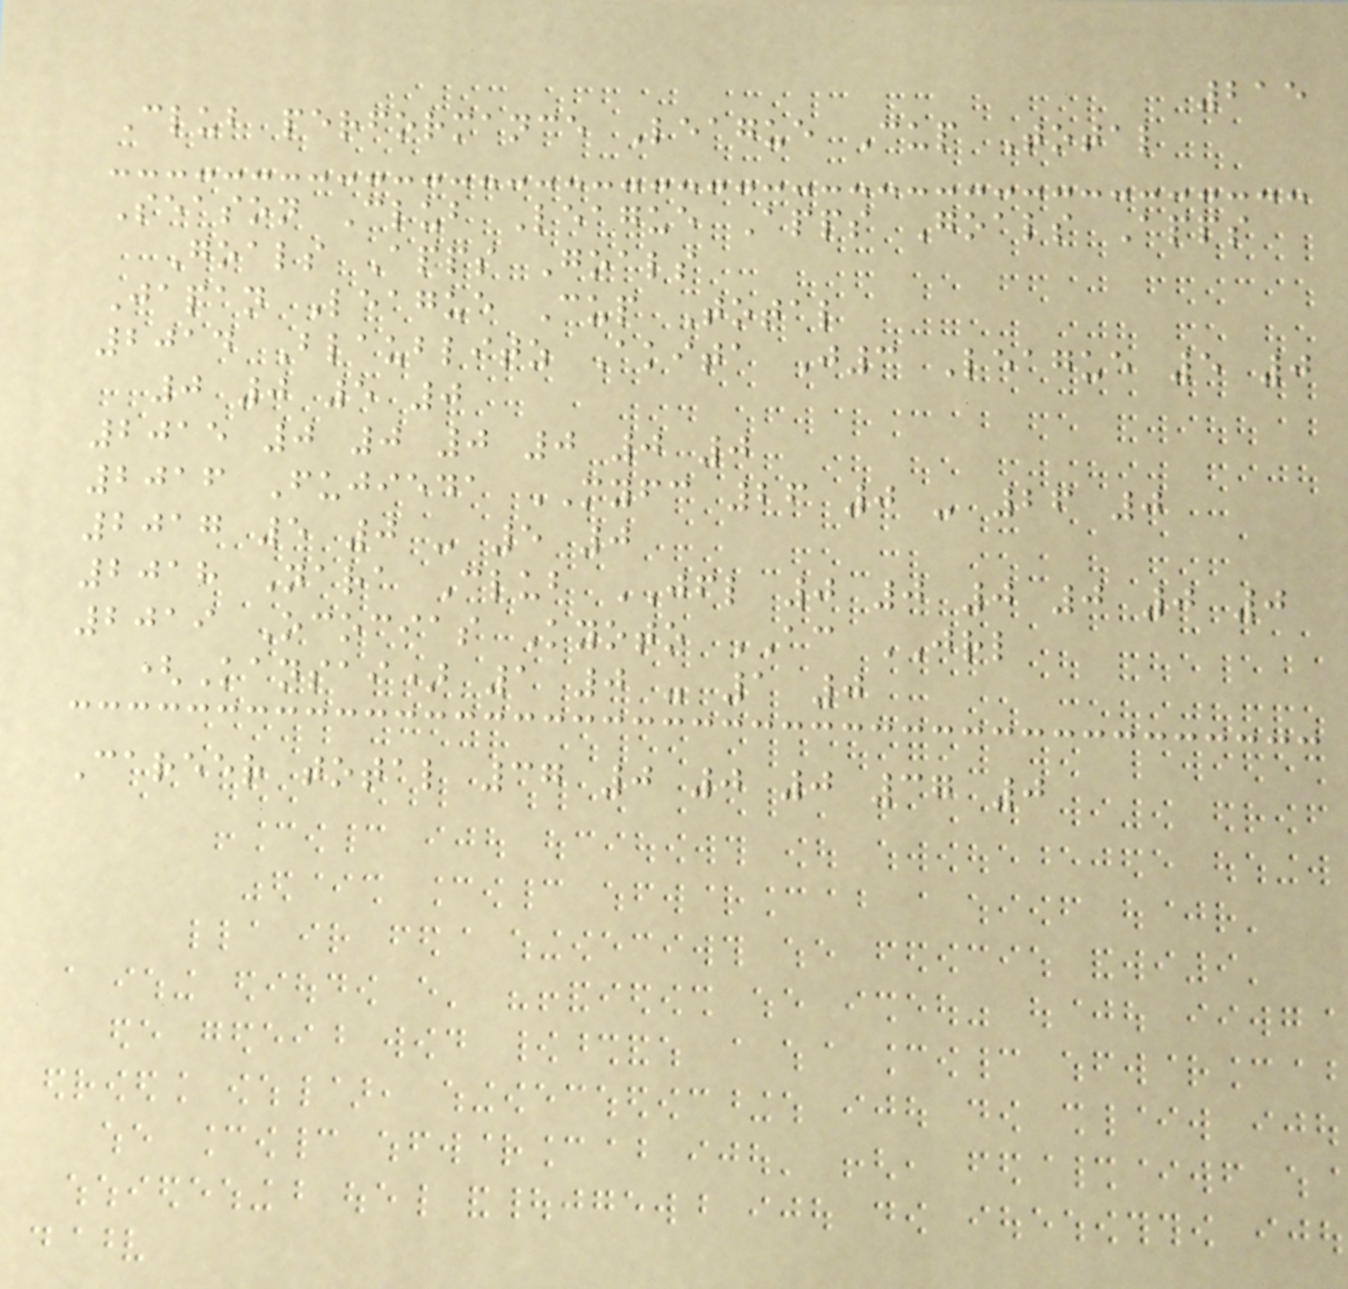215
Club performance League Cup Total
Season Club League Apps Goals Apps
Goals Apps Goals
Japan League Cup Total
2014 Blaublitz Akita J3 League 5 0
0 0 5 0
2015 0 0 0 0 0 0
2016 Fujieda MYFC 26 0 - 26 0
2017 5 0 - 5 0
2018 Nara Club JFL 0 0 0 0 0 0
2019 Ococias Kyoto AC JRL
(Kansai) 1 0 - 1 0
Career total 37 0 0 0 37 0
